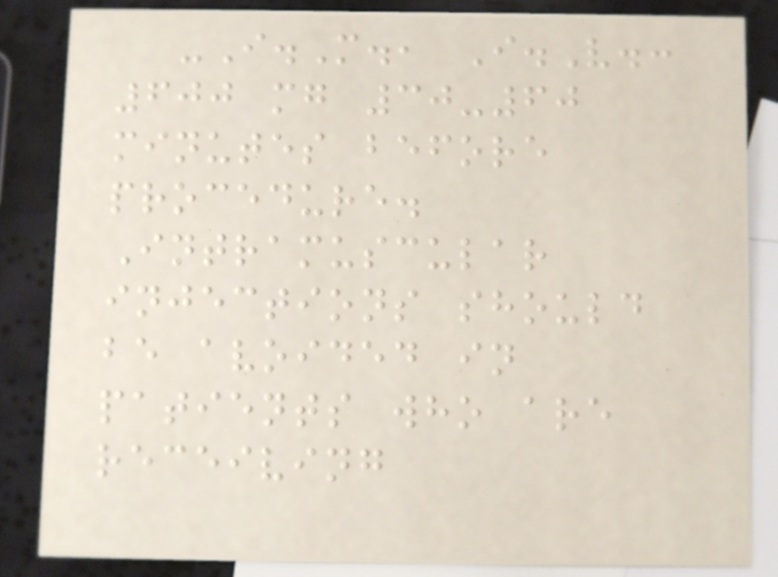-I.M., I.V.:
600 mg 30-60
minutes before
procedure.
Intramuscular
injections should
be avoided in
patients who are
receiving
